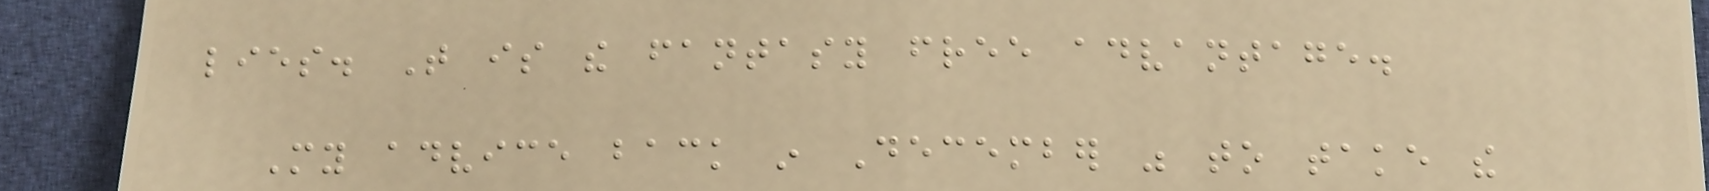lies. That is the fantasy free advantage.
My advice back in December was to take the
